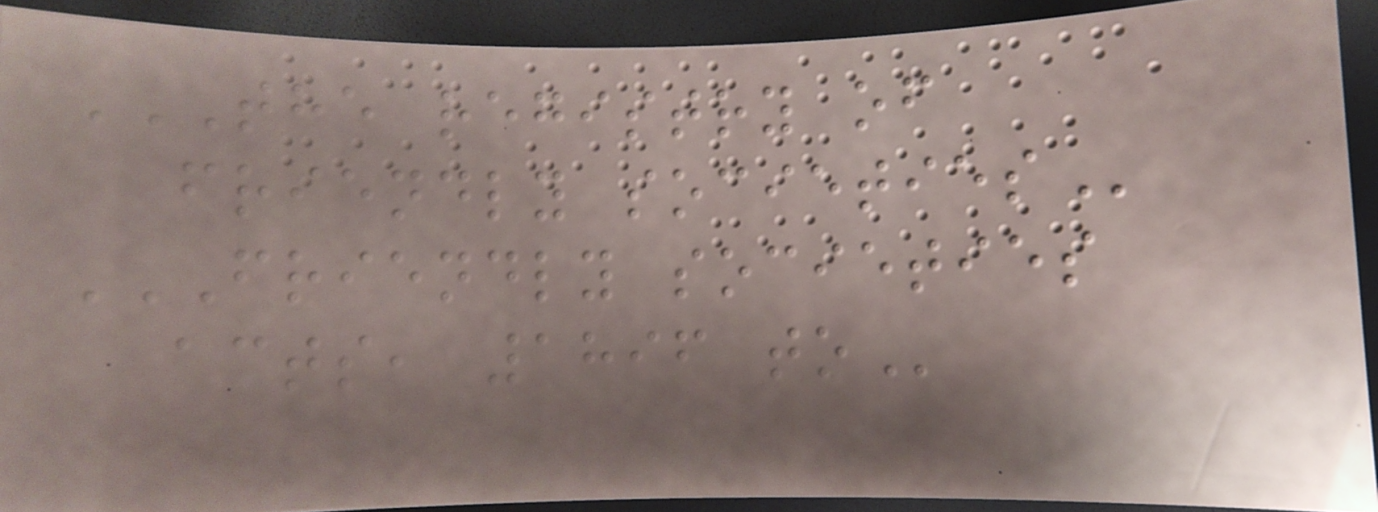THE REGISTRY OF
FRIENDLY SOCIETIES
FRIENDLY SOCIETIES
ACTS, 1896 TO
